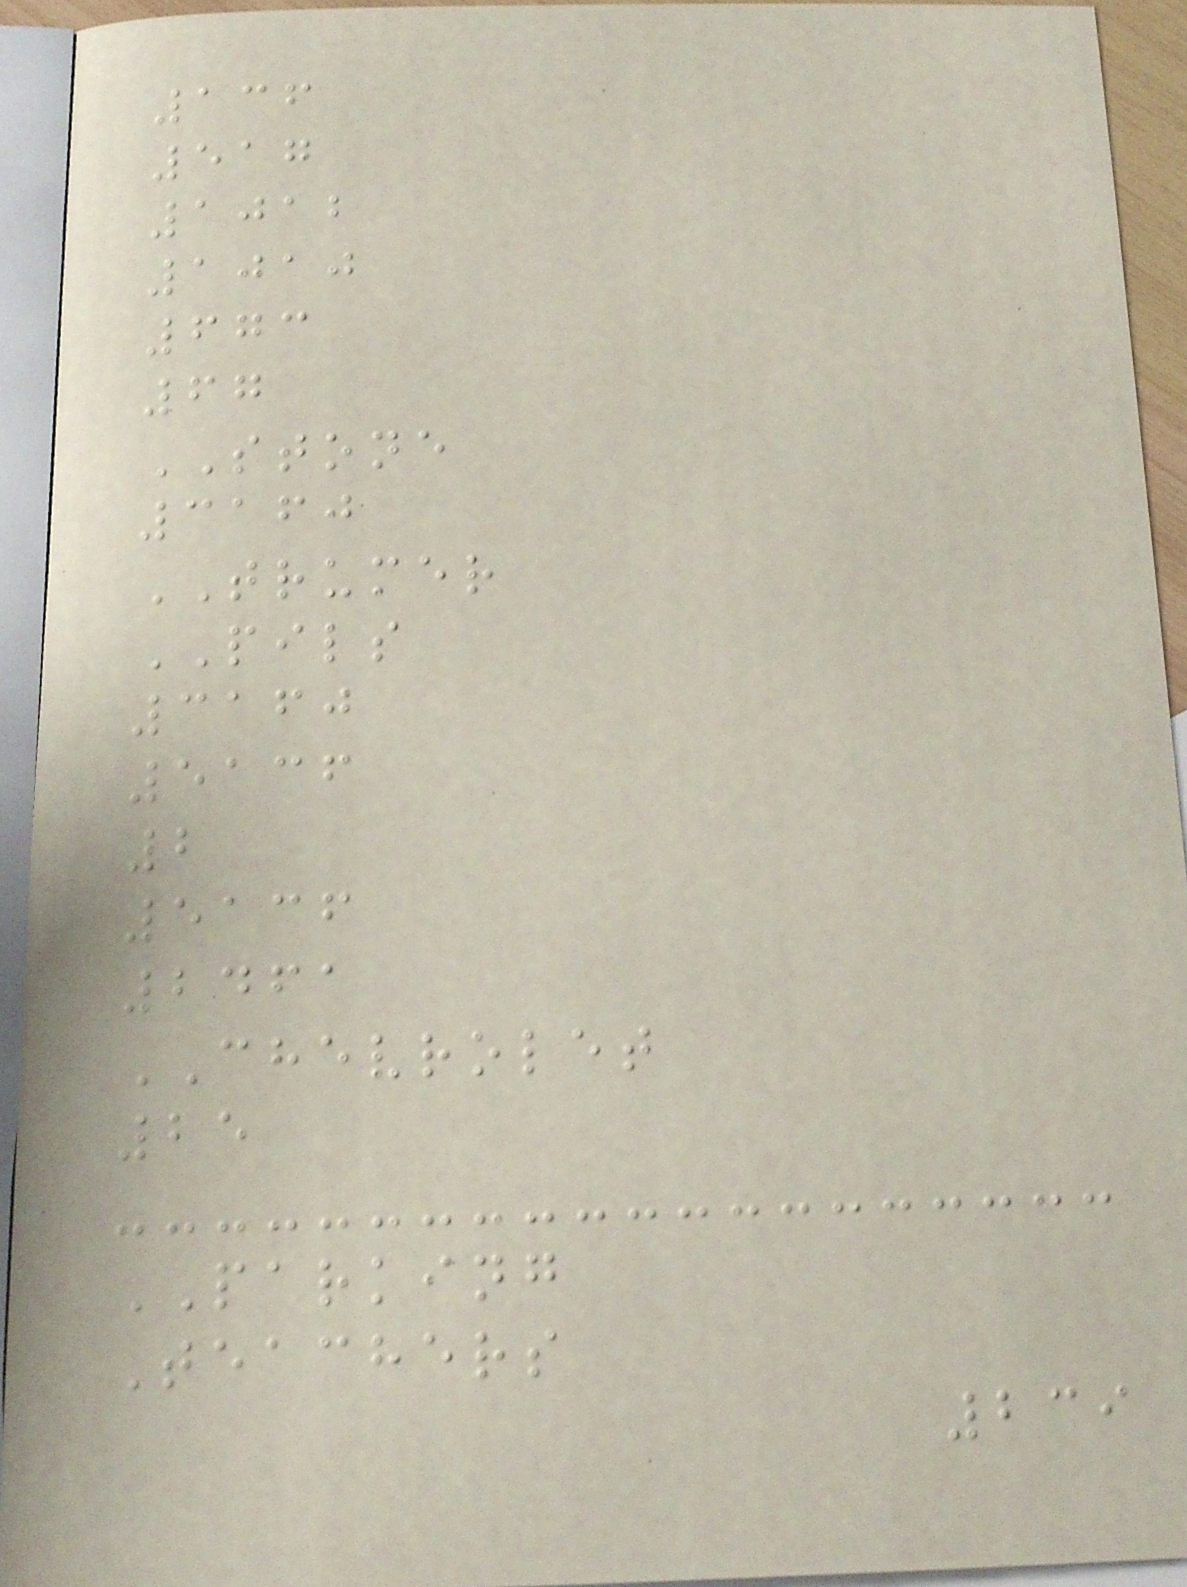136
517
1012
1010
673
67
STONE
3160
TRUMER
PILS
3160
5136
2
5136
2461
CHEVROLET
25
PARKING
Teachers
239
